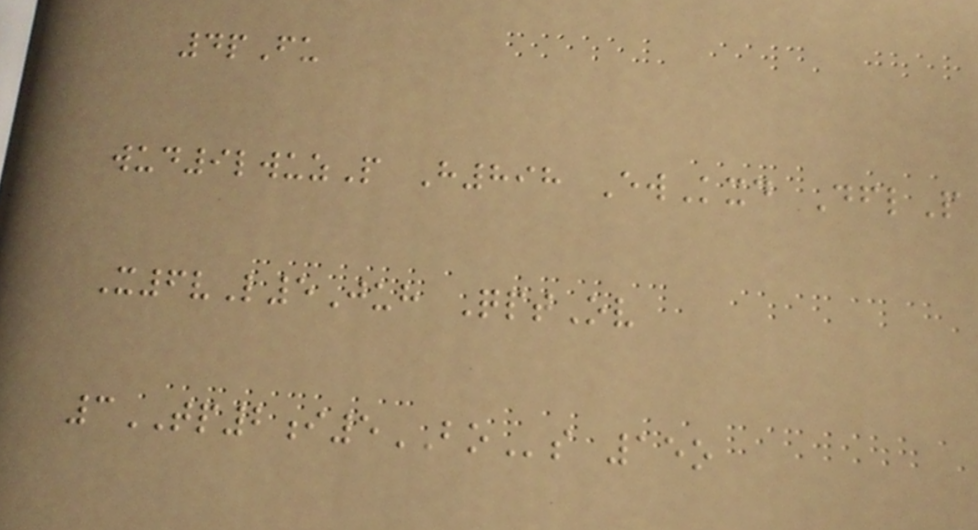4pFu
wud9lwuzP H898 EwKxd DflP
X6vL5Juh QptOv
3TP2i5BOs 15o
